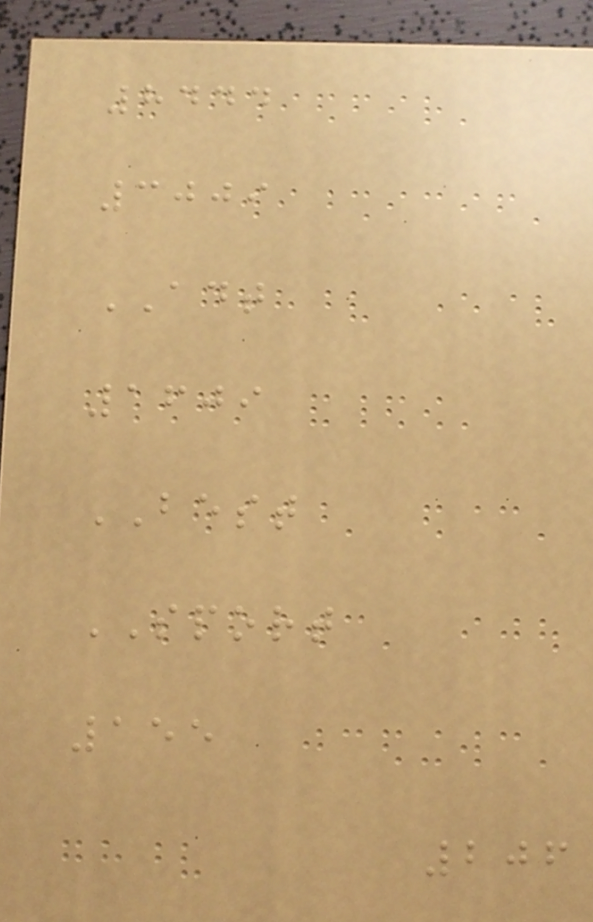8444
3009
ADT
1609
BEST
SPORT
155
206
